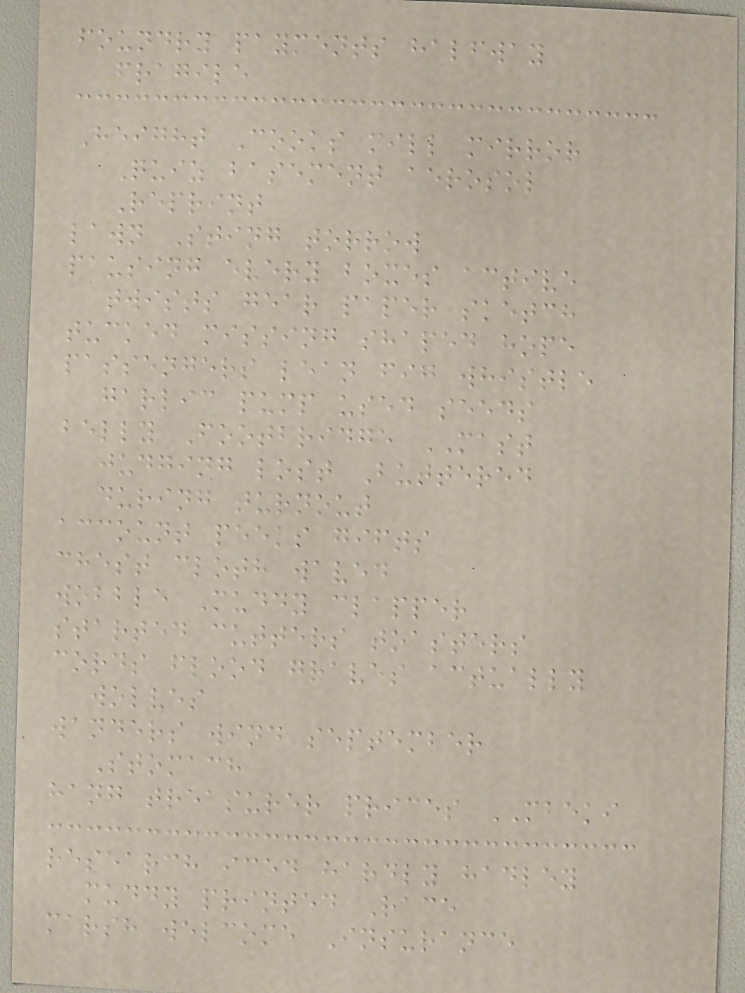foundry payments halfway
fragile
Height Cooks mill mirror
Quiz basement aerosol
Reprint
lawn Sting torrow
pausing every boxes active
twists gear paper sketch
tucked missing shaped hope
passengers lean fig whistle
garlic pump used seeds
belly Footbridge MAST
judging lost Buttered
during turnout
account peeks gifts
chest cloth waved
wobble Muddy clapper
started cutters toasters
cords flood graves actually
wolves
wanders wind september
Stomach
hang treasurer prices MBEKI
research iced hardly hadley
muddy printed Race
marsh welcome Insurance
